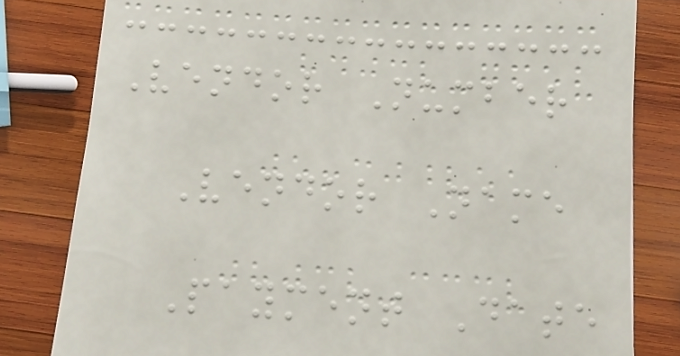Vendor Number
Vendor Name
Payment Date
